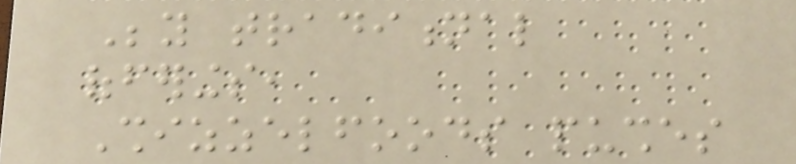Beyond traditional
offerings,
Shizzelfoods pushes
